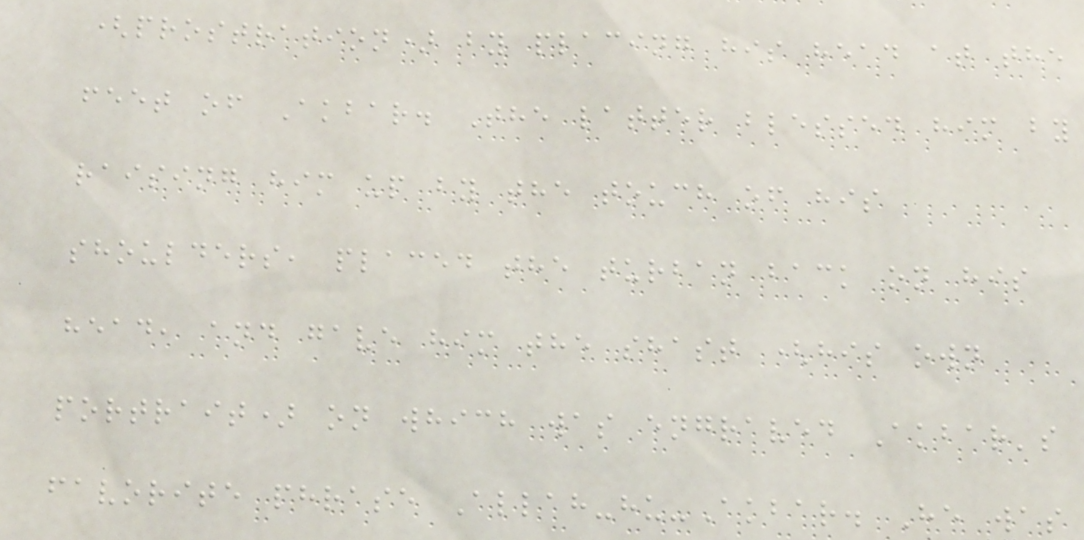(prostration) by placing his head at the
feet of Akbar. The latter blessed him by
raising him up by the touch of his
shoulders, placed the turban back on his
head, and gave him the shast (his own
portrait) on which was engraved Akbar's
favorite phrase Allah-hu-Akbar. He was
